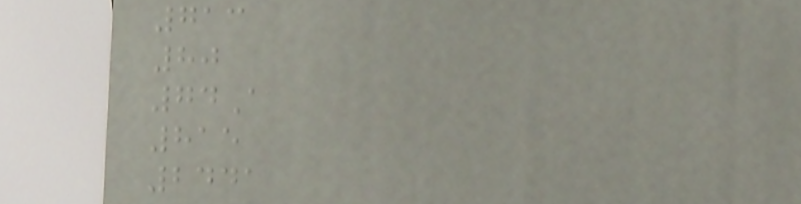713
80
74A
815
2441
